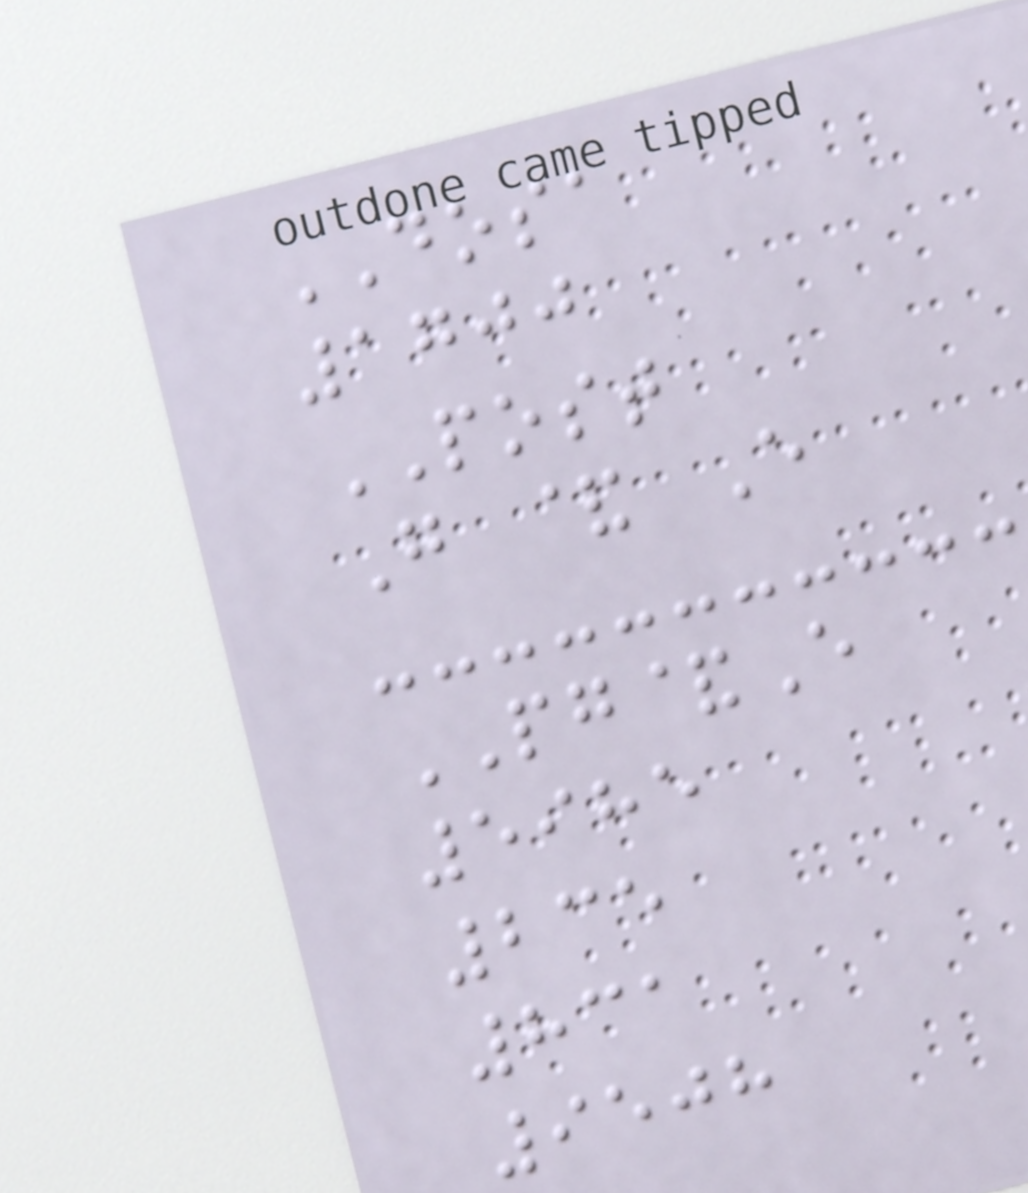DOSA
1700
POST
G & E
PG&E
5985
235
831
9508
